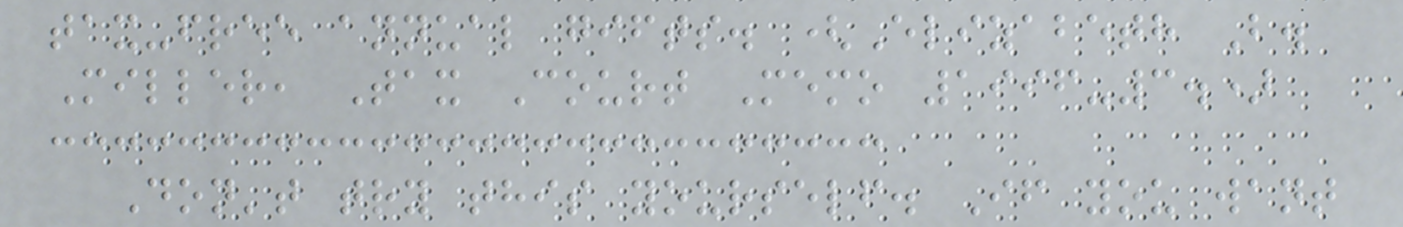tax-free annual gifts. (Elizabeth B.
Miller, Tax Court Memo 1996-3.)
Don't try this yourself. If you want
